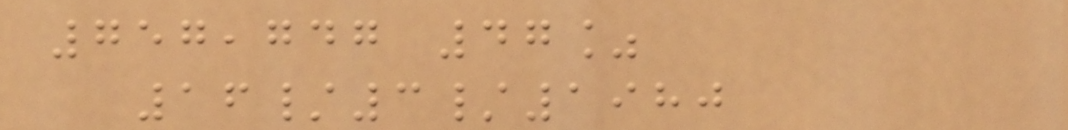757,747 47%
16/3/1980
